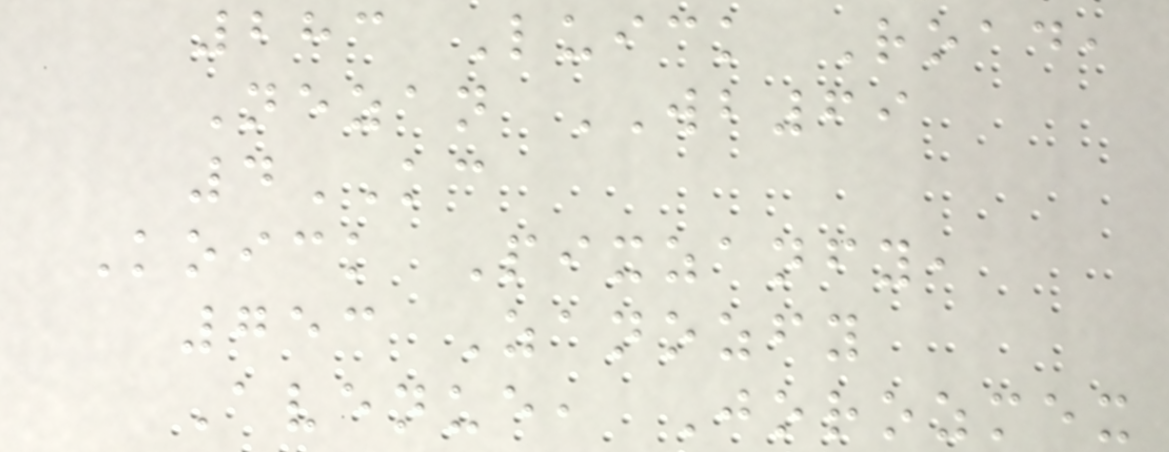283 Luick Road,
Nezan WB69
4KC
Koick Pixzanfy,
753 Zanozfy
Avenue, Jorozmex
